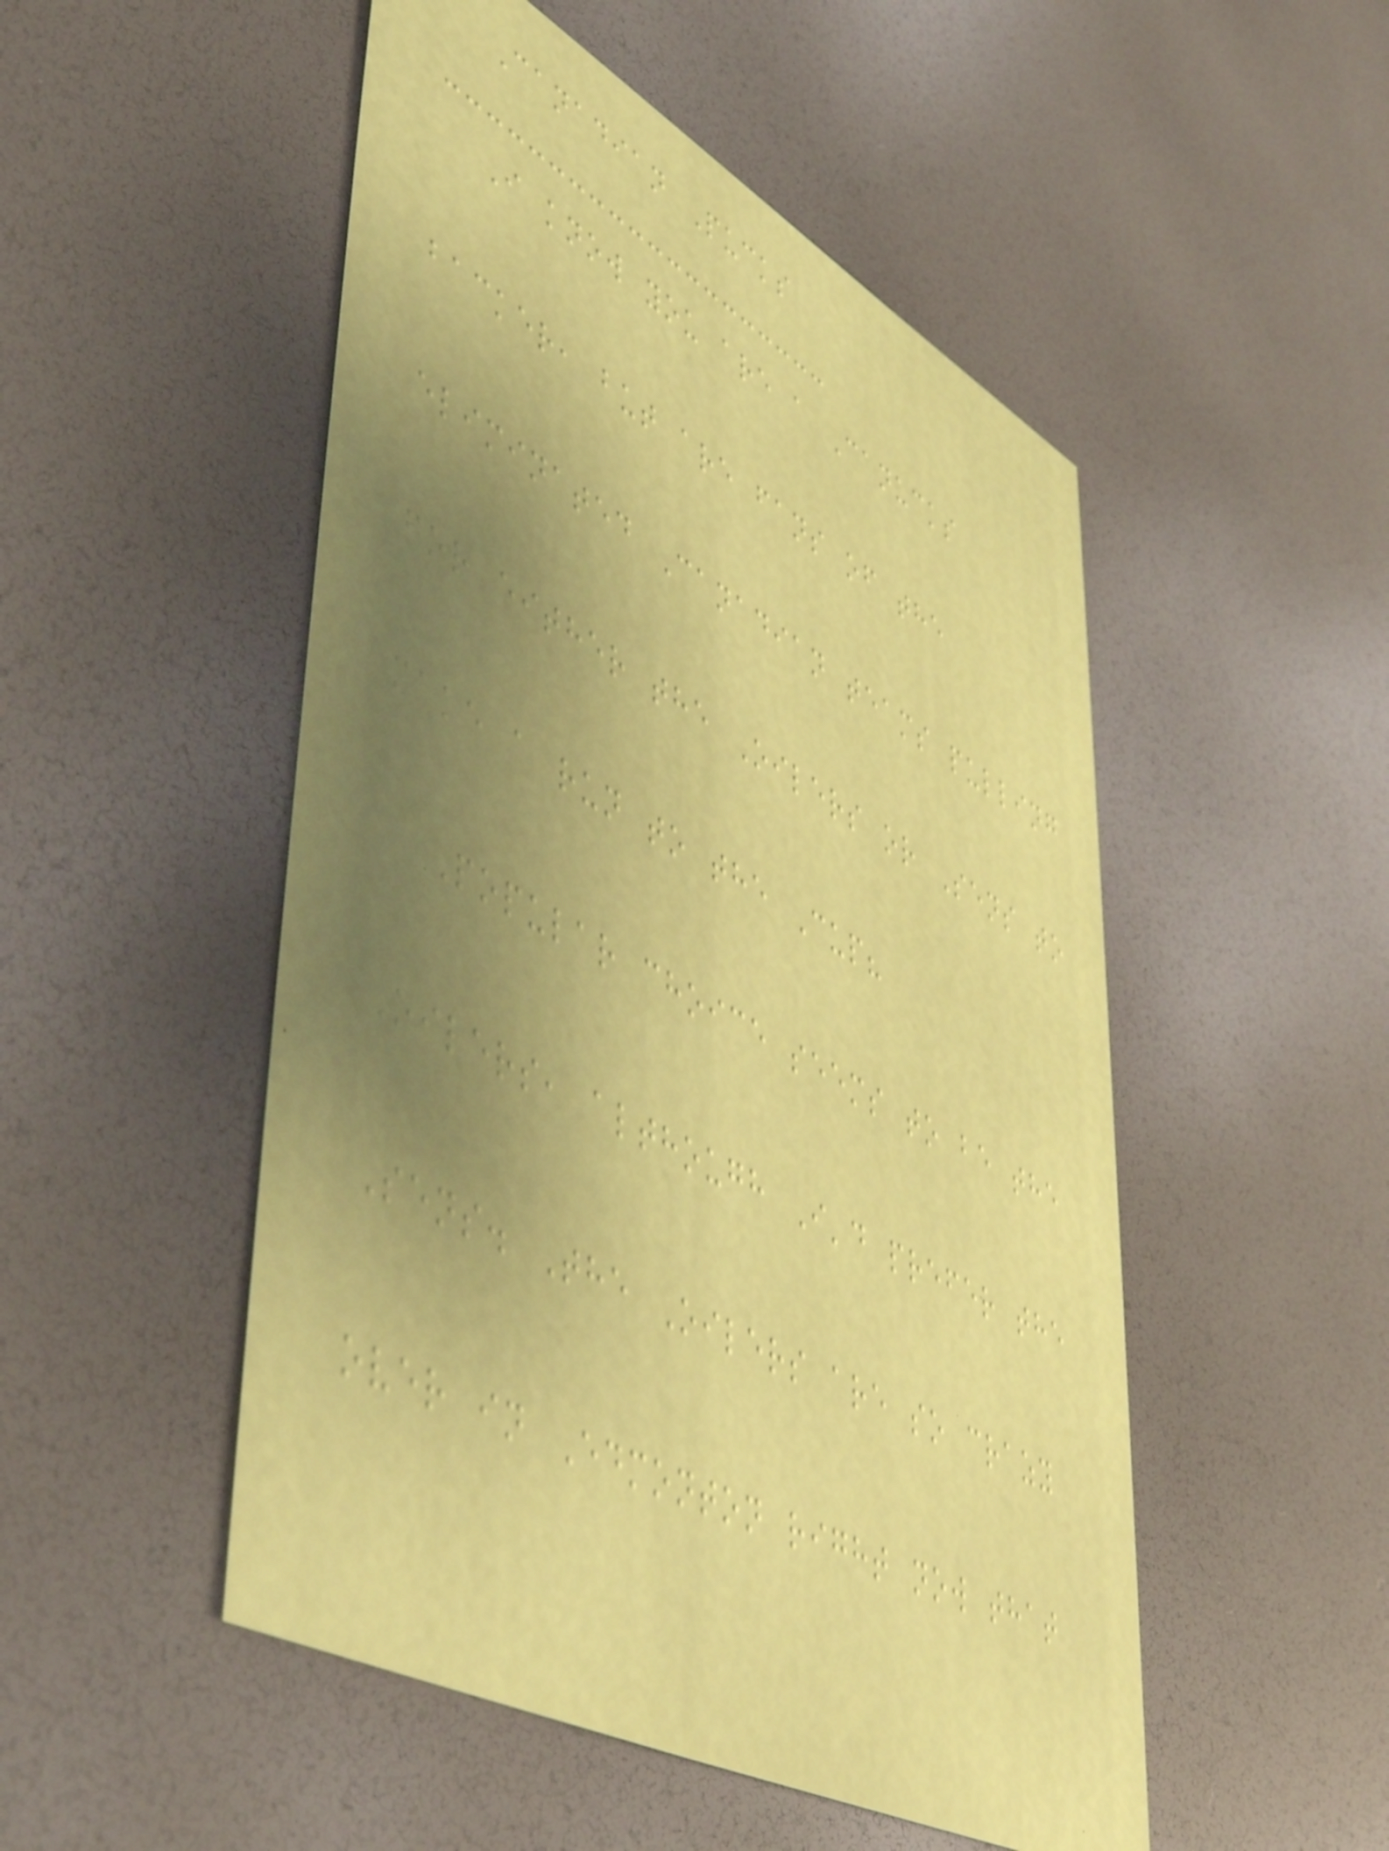Canadian Pucks
I know you are a Canucks
backer, but are fans of the
eliminated Canadian teams pulling
for either the Oilers or Sens to
make a run to the Cup?
Popular choice seems to be the
Oilers, although I'd prefer the
Sens. The Oilers are so crazy
over in Edmonton right now that
